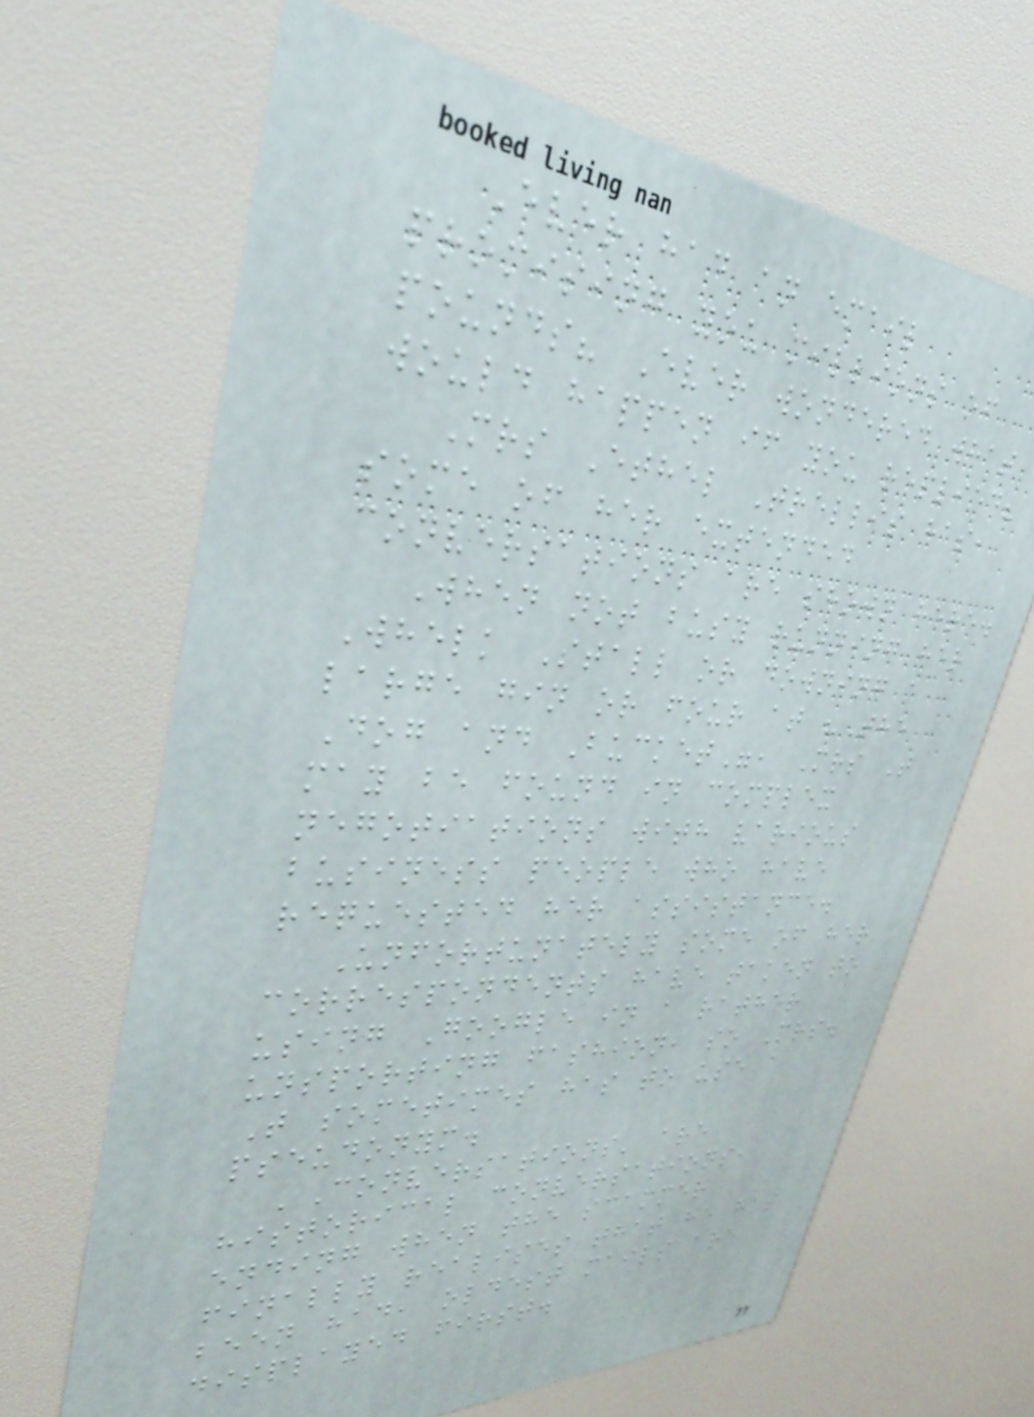Ever had an email
promising you millions of
pounds? Ever wondered what
would happen if you replied?
Mrs Ethel Trellis has,
some of her extended
conversations are shown here.
When not busy running her
Whelk Stall or downing a
large gin or four at "The
Dog and Bucket", Mrs T
may be found in complex
negotiations with various
business people who have
requested her assistance.
Unfortunately some of her
correspondents have taken to
using Google in a rather
unsporting fashion, so Mrs.
T sometimes has to use a
pseudonym.
'Conversations' are
historical conversations,
ending when the scammer
finally realises that he has
been had, oldest mails are
displayed first.
